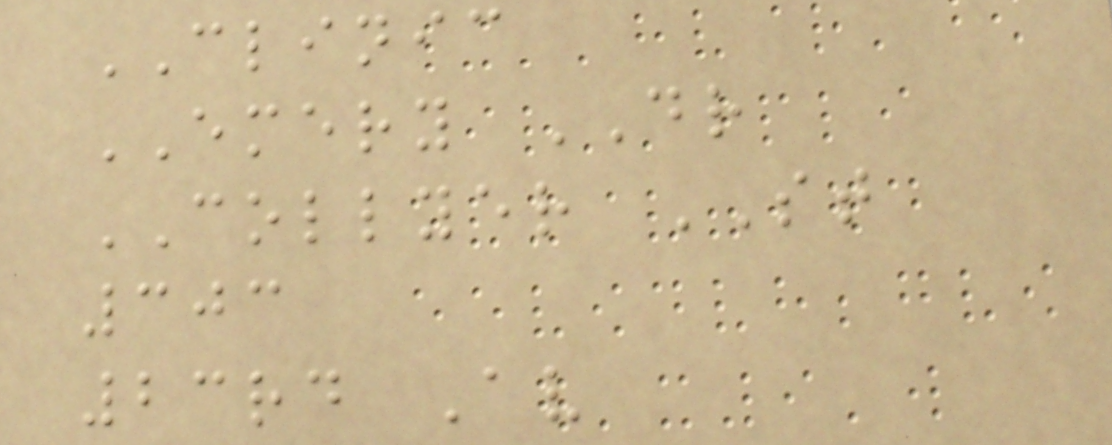CLINIC
EMERY DR
COLLYER ST
303
23rd Av
